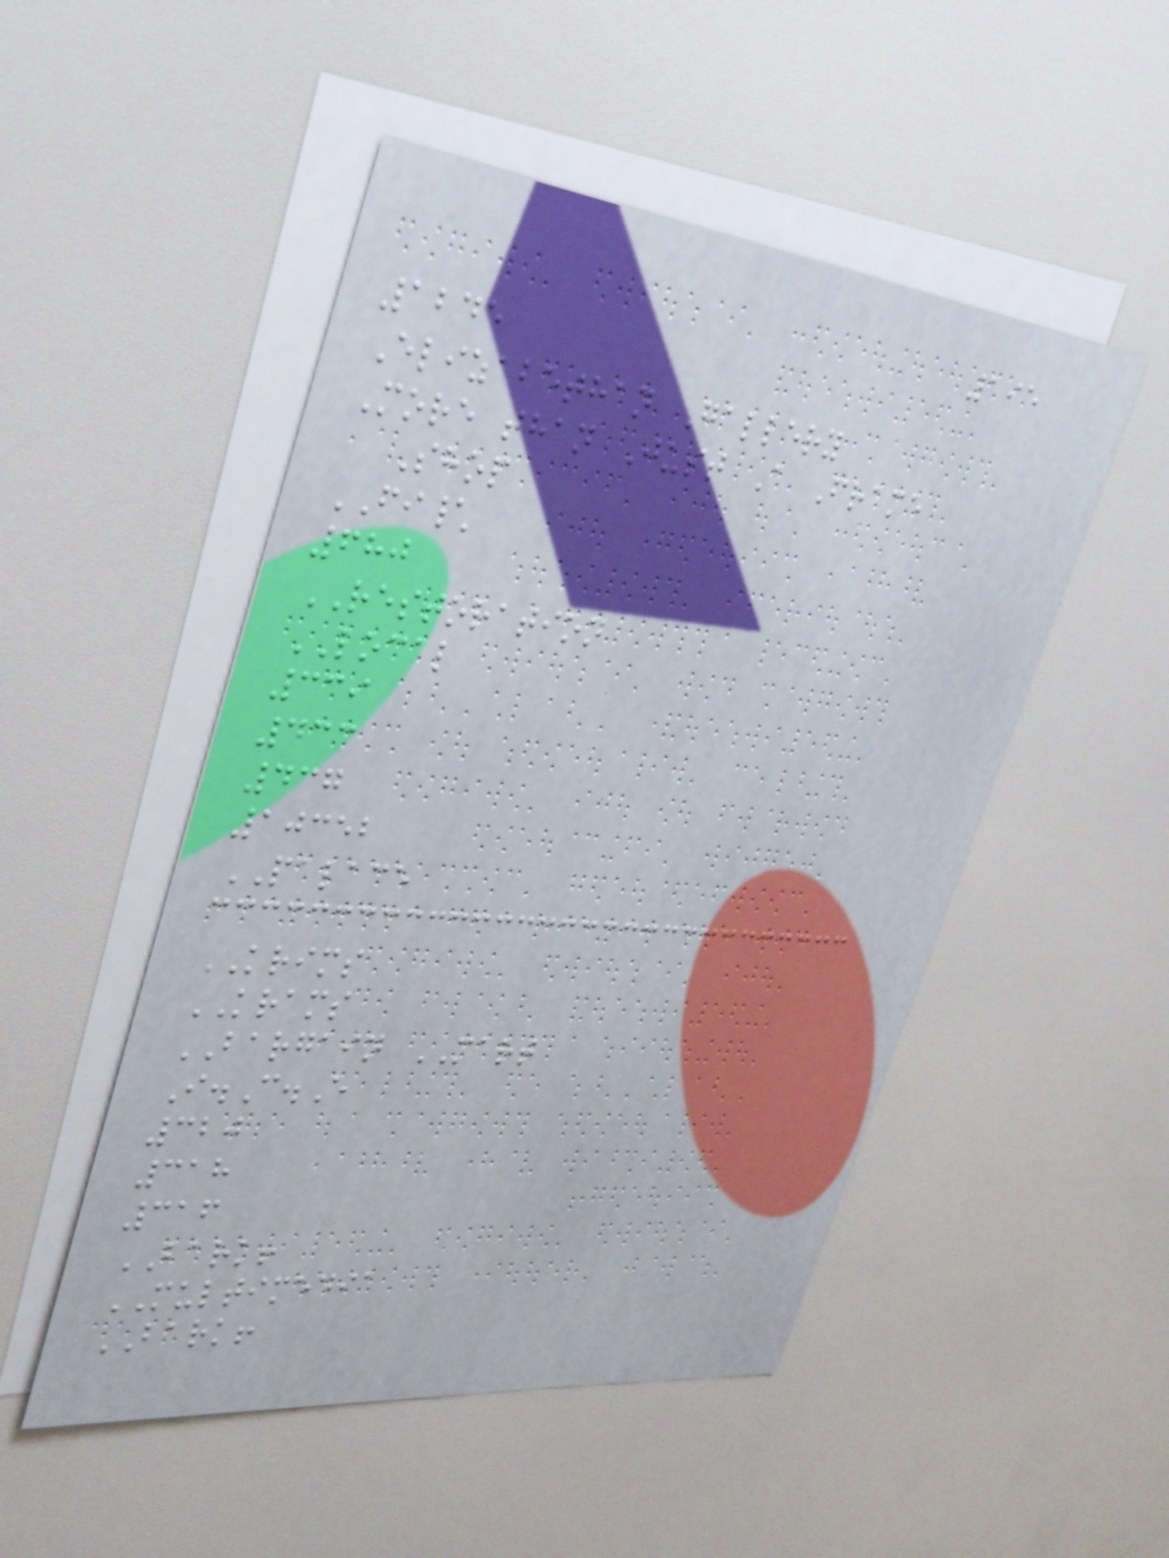195
1245
Elizabethan Gallery
More than Just A Frame
Shop
FI\
680
RESTORATION
LOCAL
339
433
437
10352
PALACE
KRIMS
KRAMS
BARGAIN MART
I.C.E
320
318
316
BARK!
MULTIMEDIA
BARK!
